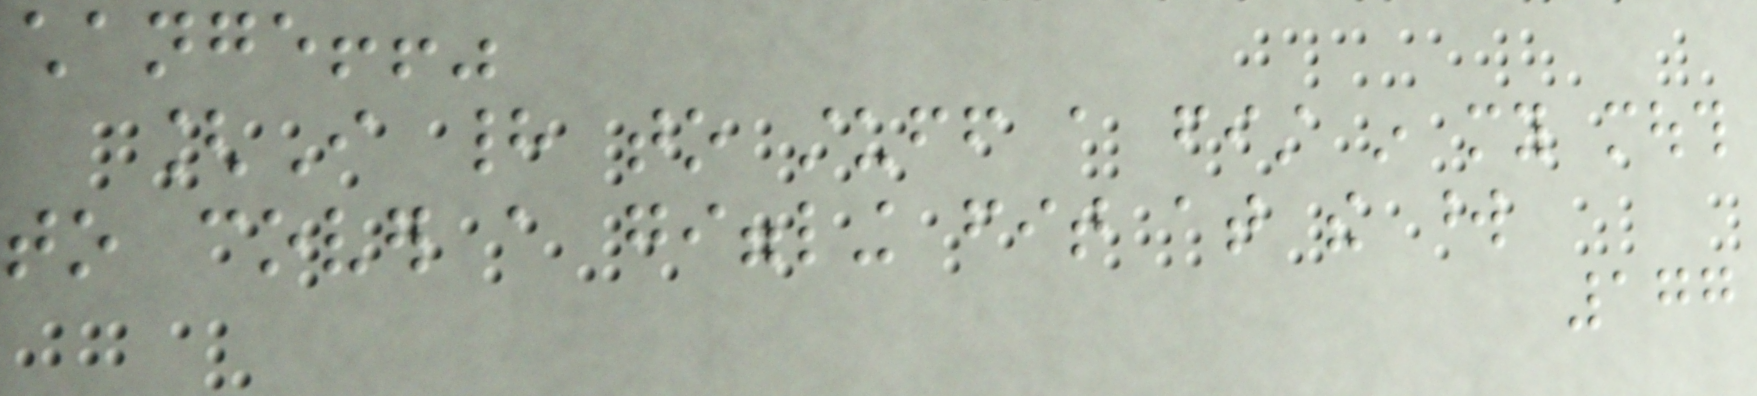change!!"
[I had to stuff a fist in my mouth
to cover a giggling fit at the word
177
